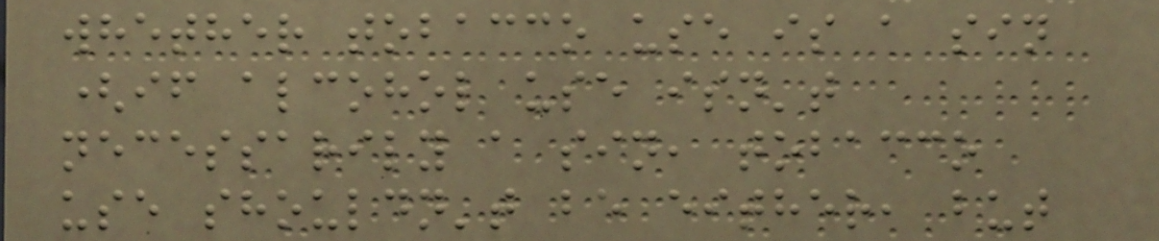whether tobacco use is a sin
(if alcohol use isn't
necessarily a sin, tobacco
use shouldn't be either, but
